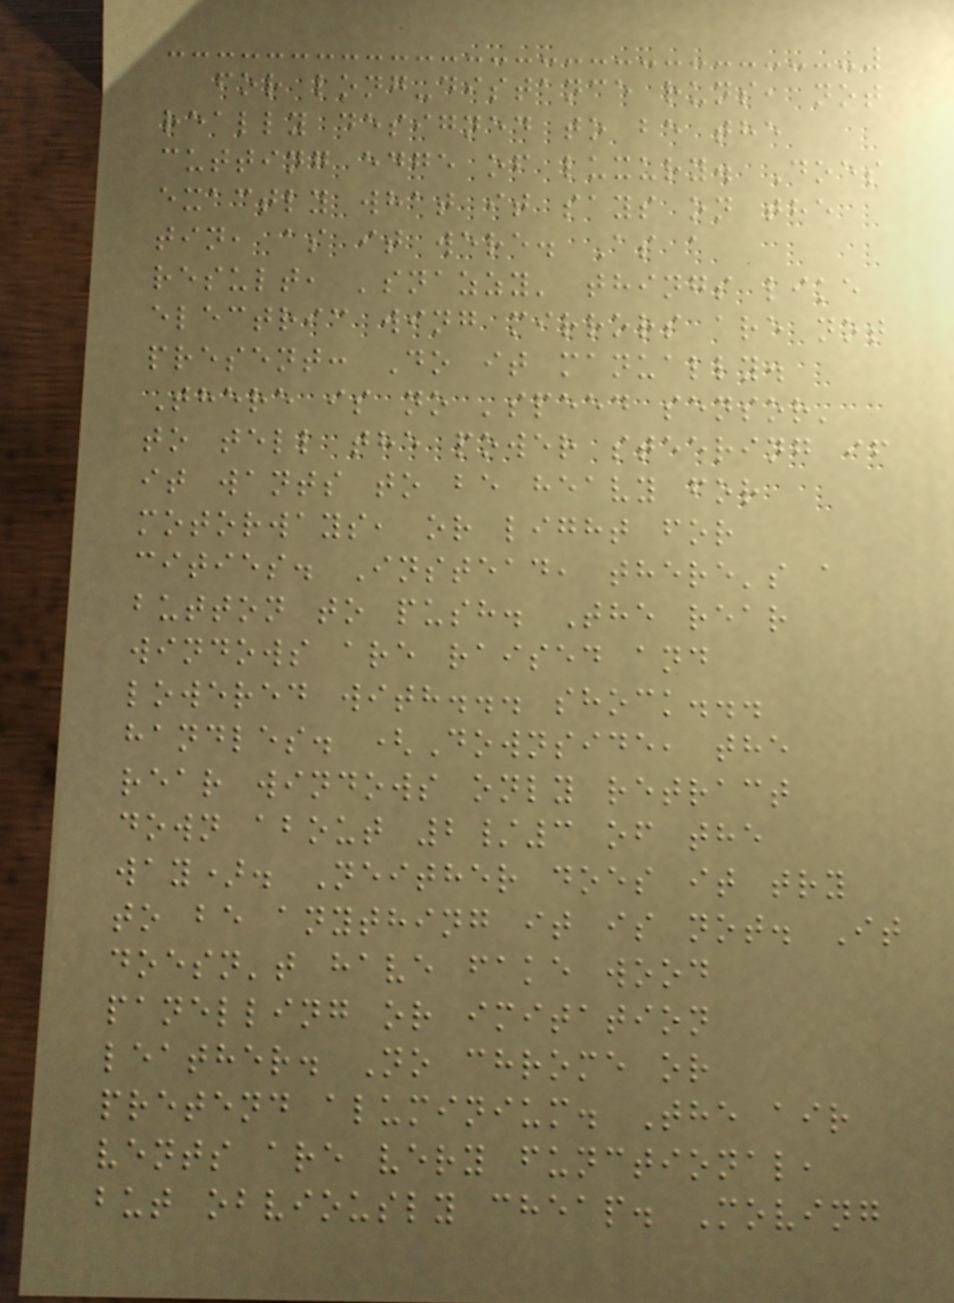for long-distance runs, not
really designed to be the
cutting edge of luxury. Does
exactly what it says on the
tin, as it were. As a
result, 'snazzy' things like
electric wing mirrors are not
present: Do it manually.
There is no 'speed sensor'
to tell the power steering if
it wants to be heavy for
motorways, or light for
cities. Instead, there's a
button to push. The rear
windows are raised and
lowered with... shock...
handles. (Downside, the
rear windows only retract
down about 2/3 of the
way). Neither does it try
to be anything it is not. It
doesn't have fake wood
panelling or imitation
leather. No chrome or
pretend aluminium. The air
vents are very functional,
but obviously cheap. Moving
